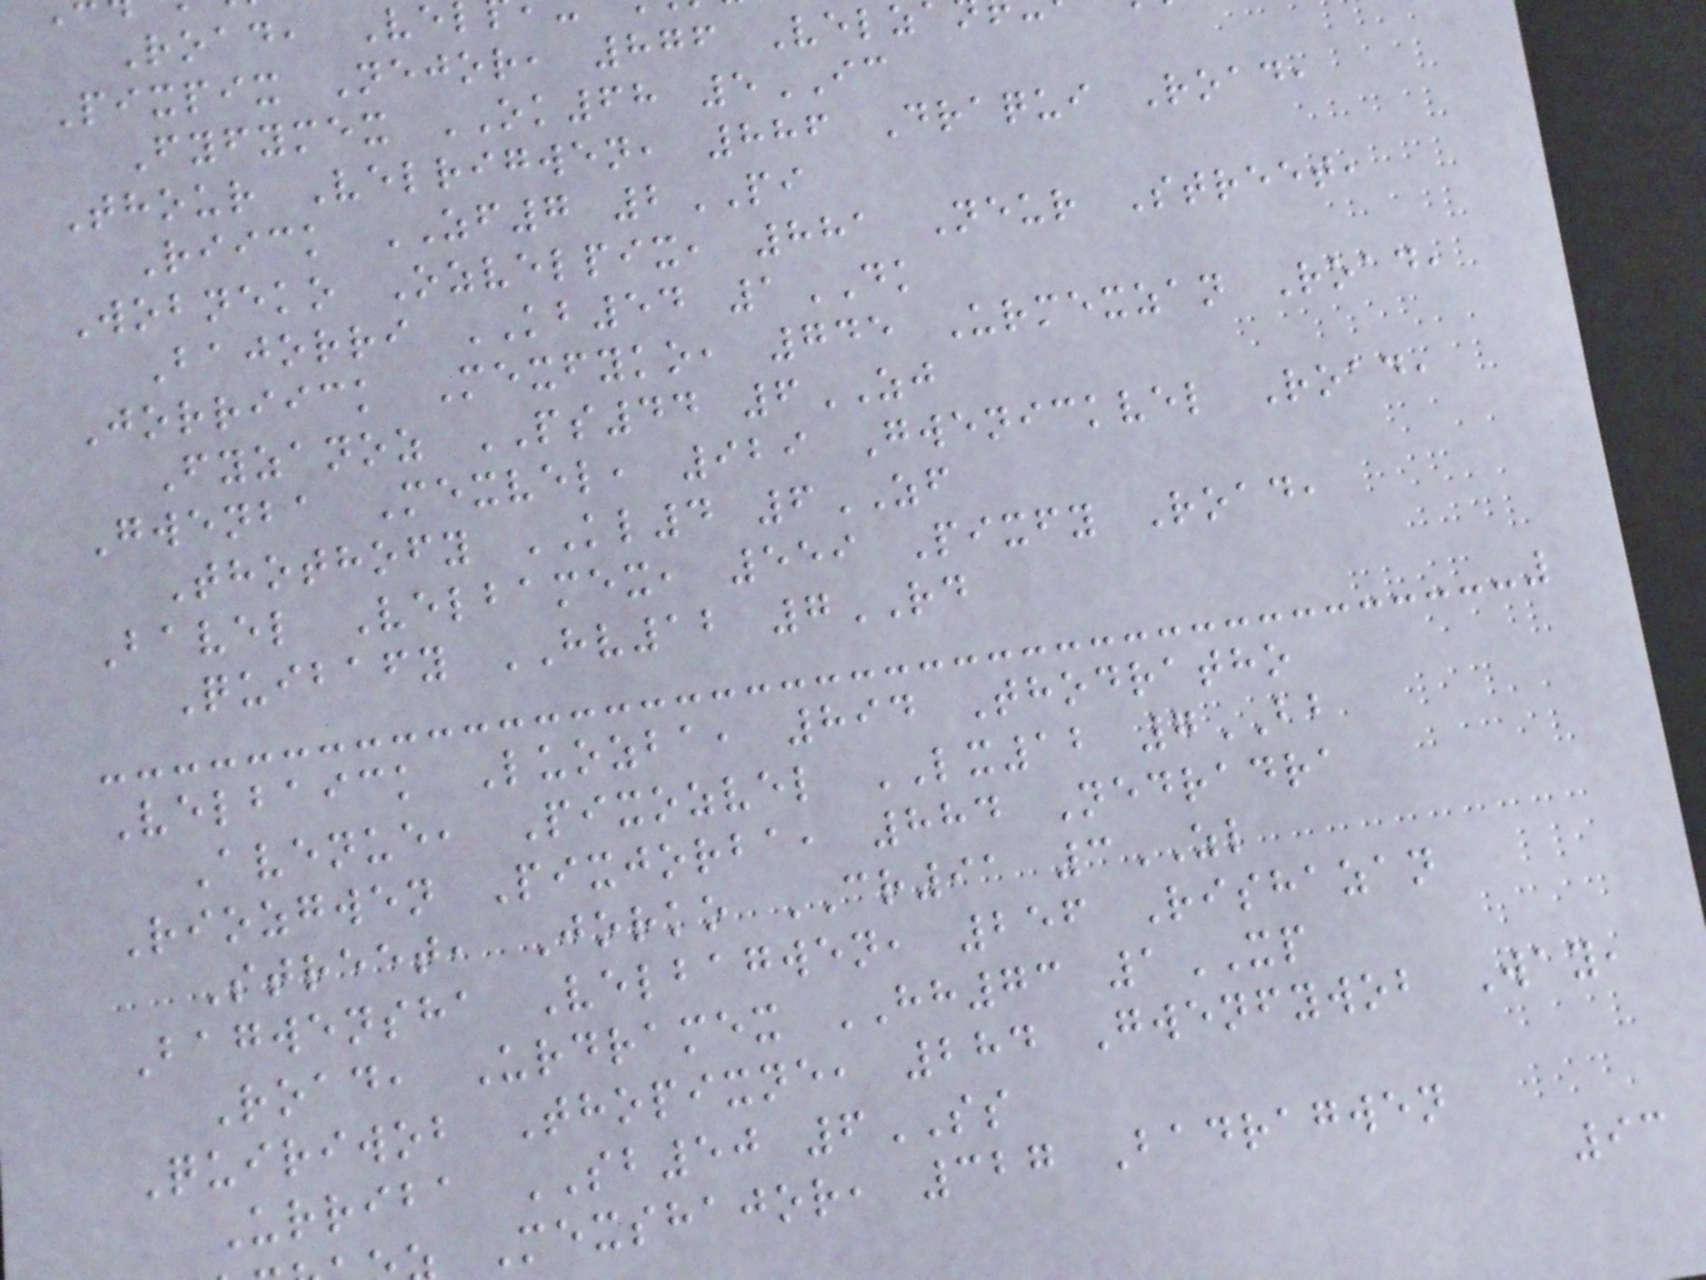Road, Ve
Pixpix Nejor, 876 Velz
Fyfymex OK68 5IC
Thour Velrigwen, 886 Draqui Road,
Riick ZF7 2PI
Wobneko Ozvelpix, 881 Neur Street,
Bajorri KB54 1DK
Jorriick Mexfyko, 745 Urmexzan Road,
Fyzanoz PS44 6ZJ
Gwenba Mexvel, 929 Gwenickvel Road,
Thothofy KL4 6ZF
Bavel Velbamex, 559 Pixfy Road,
Quibafy HV12 7RD
Velbaick Luozba, 894 Thodratho
Avenue, Pixozvel LX12 7BB
Riozgwen Pixjorba, 884 Nedradra
Street, Jorko CR91 3ZL
Bagwensha Velbagwen, 256 Rishazan
Road, Urdramex HH73 1XP
Quiriwob Thopixne, 284 Gwenfywob Way,
Urriba SB50 6SS
Mexshajor, 327 Badragwen
93
